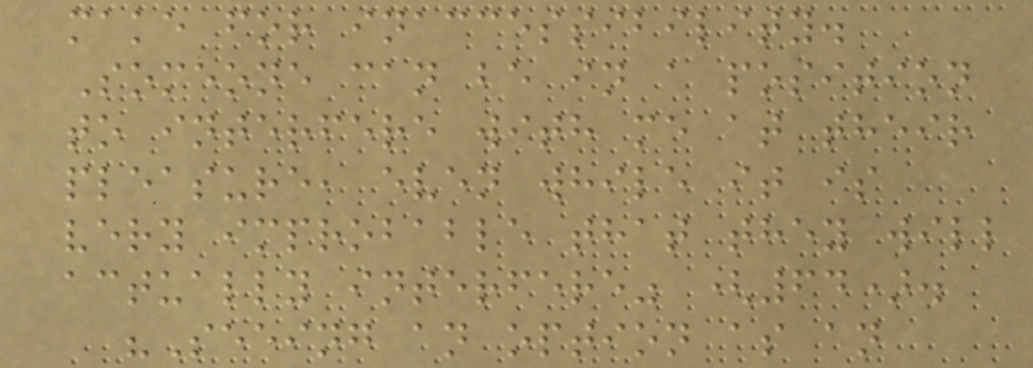make for inaccessibility.
Someone can be in a position
to interfere with me at their
pleasure, even while it is
very improbable that they will
actually interfere" (64).
"Seeing an option as an
